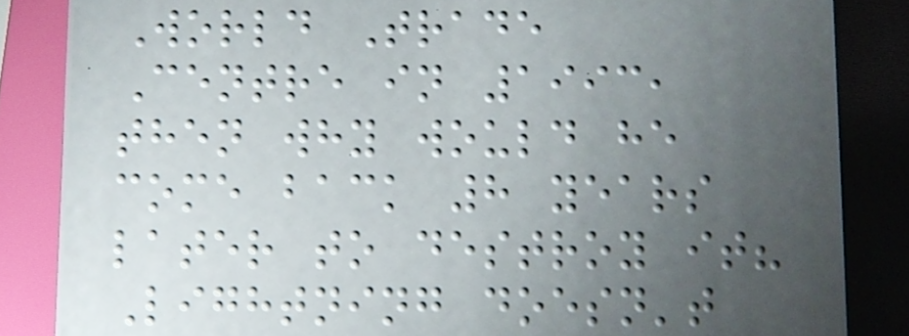World Trade
Centre in 1993,
then why would he
come back 8 years
later to destroy it?
Lightning doesn't
